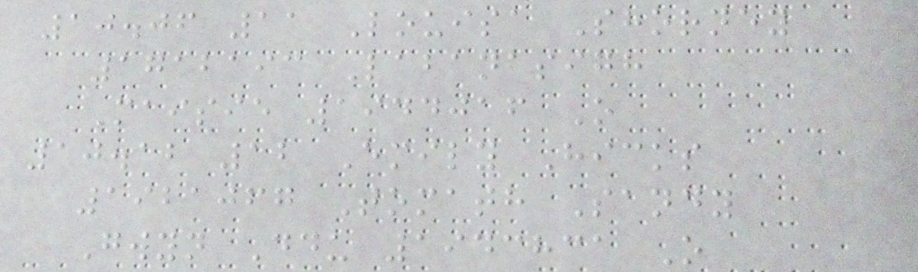10.06 11 Louisa Shorney
1712193 Labanasigh
Maisie 1944016 O
10.12 12 Emily Hicks
1921067 Tomath Sandy
Gwyn Ddu 1943831 O
